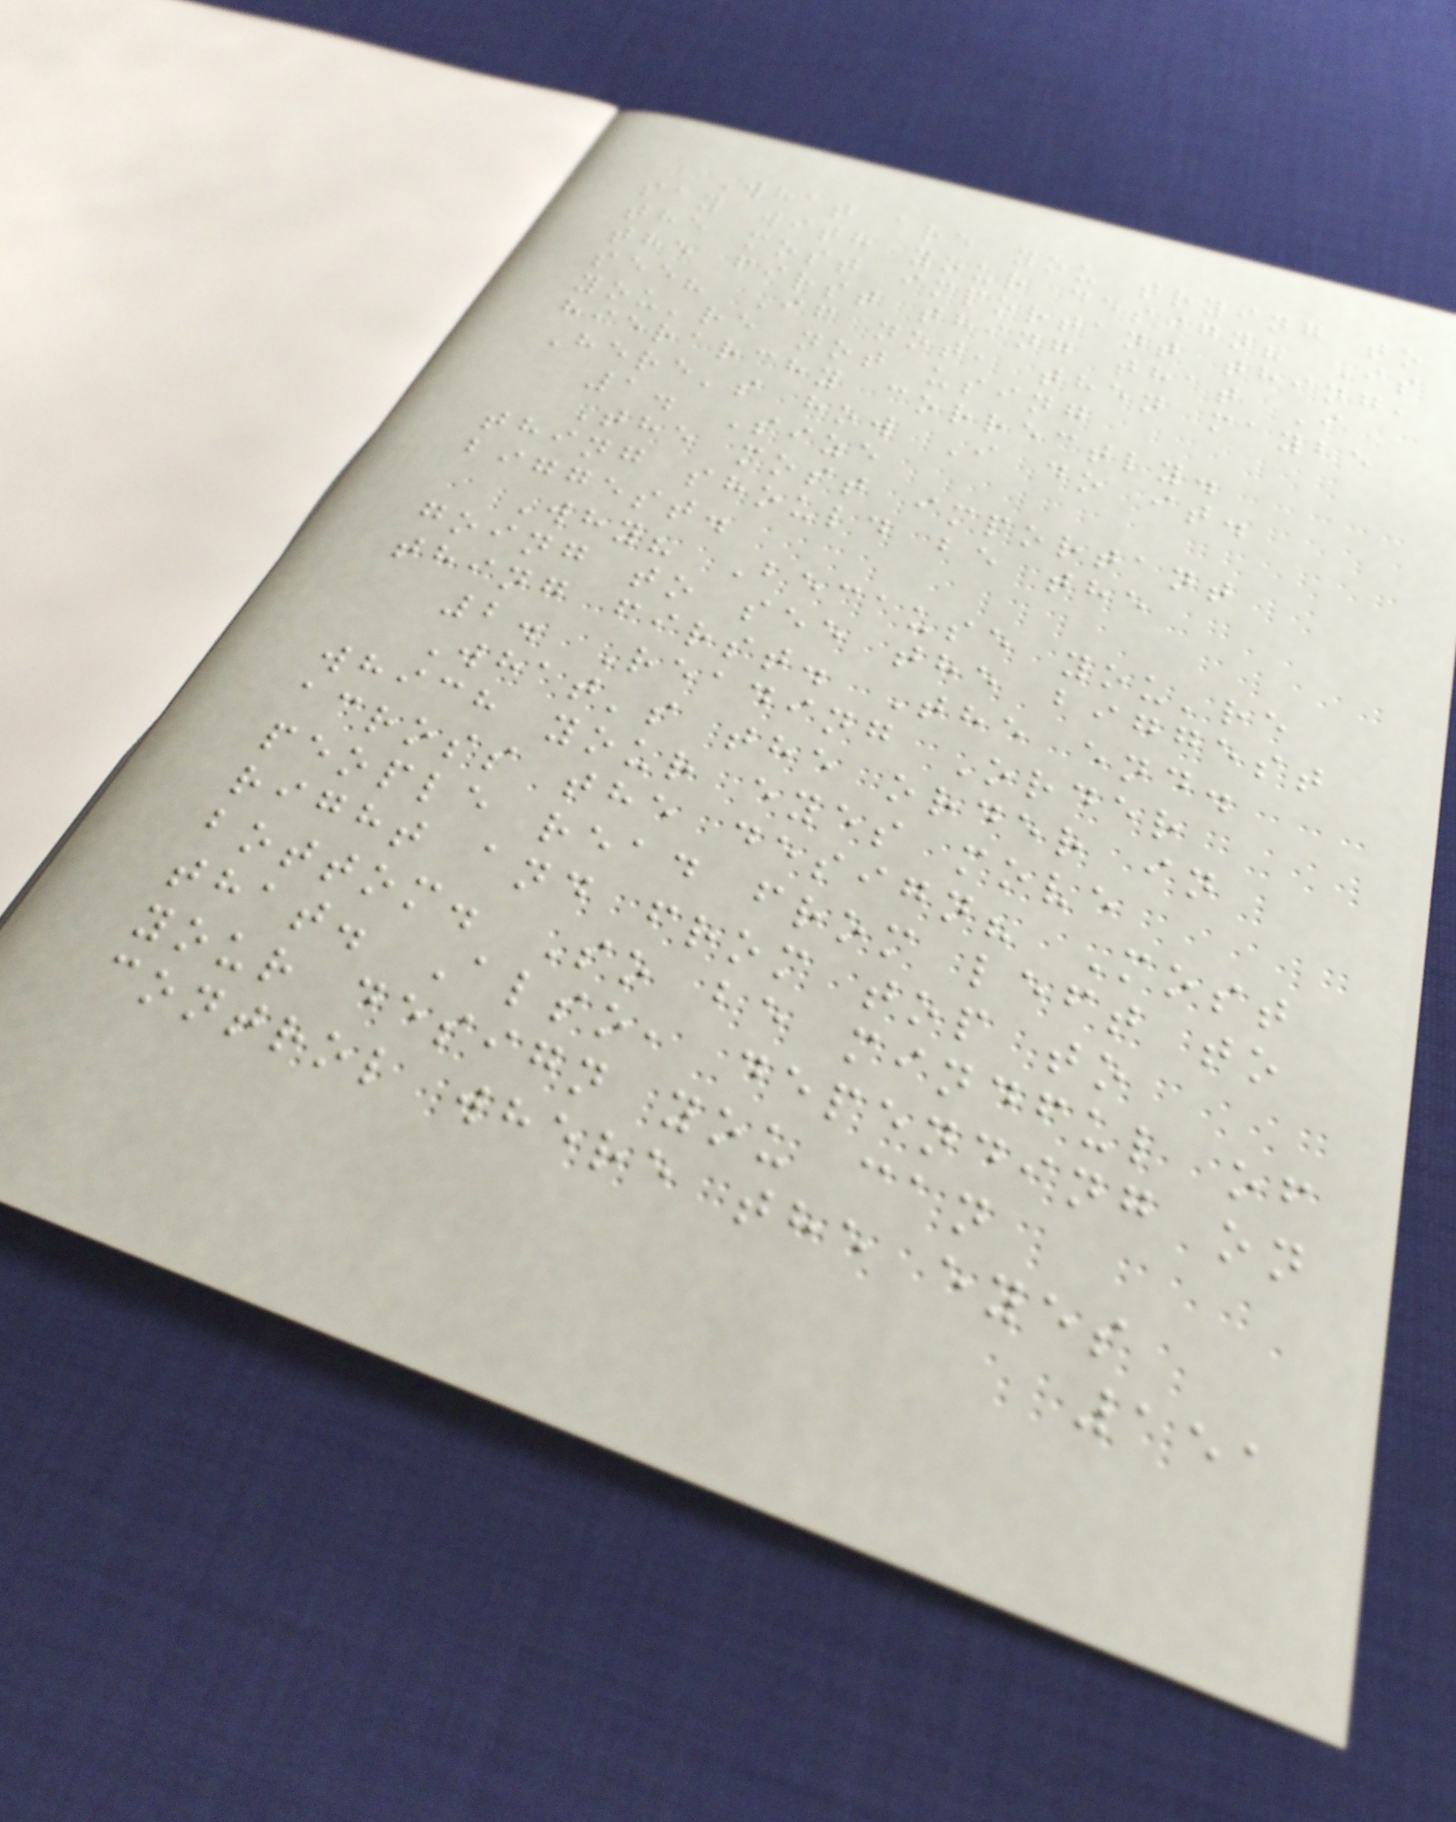What are you trying to
say with your design? Is
the most important thing,
the first thing that I
see? If not, then maybe
you're not using
hierarchy correctly.
Here's how I do it.
1. Size
The most important
thing should be the
biggest.
Why? Because you're
going to see the biggest
thing first. The end.
2. Reading Order
What's the order in
which your eyes move
across the design? Most
people read from left to
right and from top to
bottom. So be mindful of
that. Also, depending on
your design you can
control where the eyes
151
